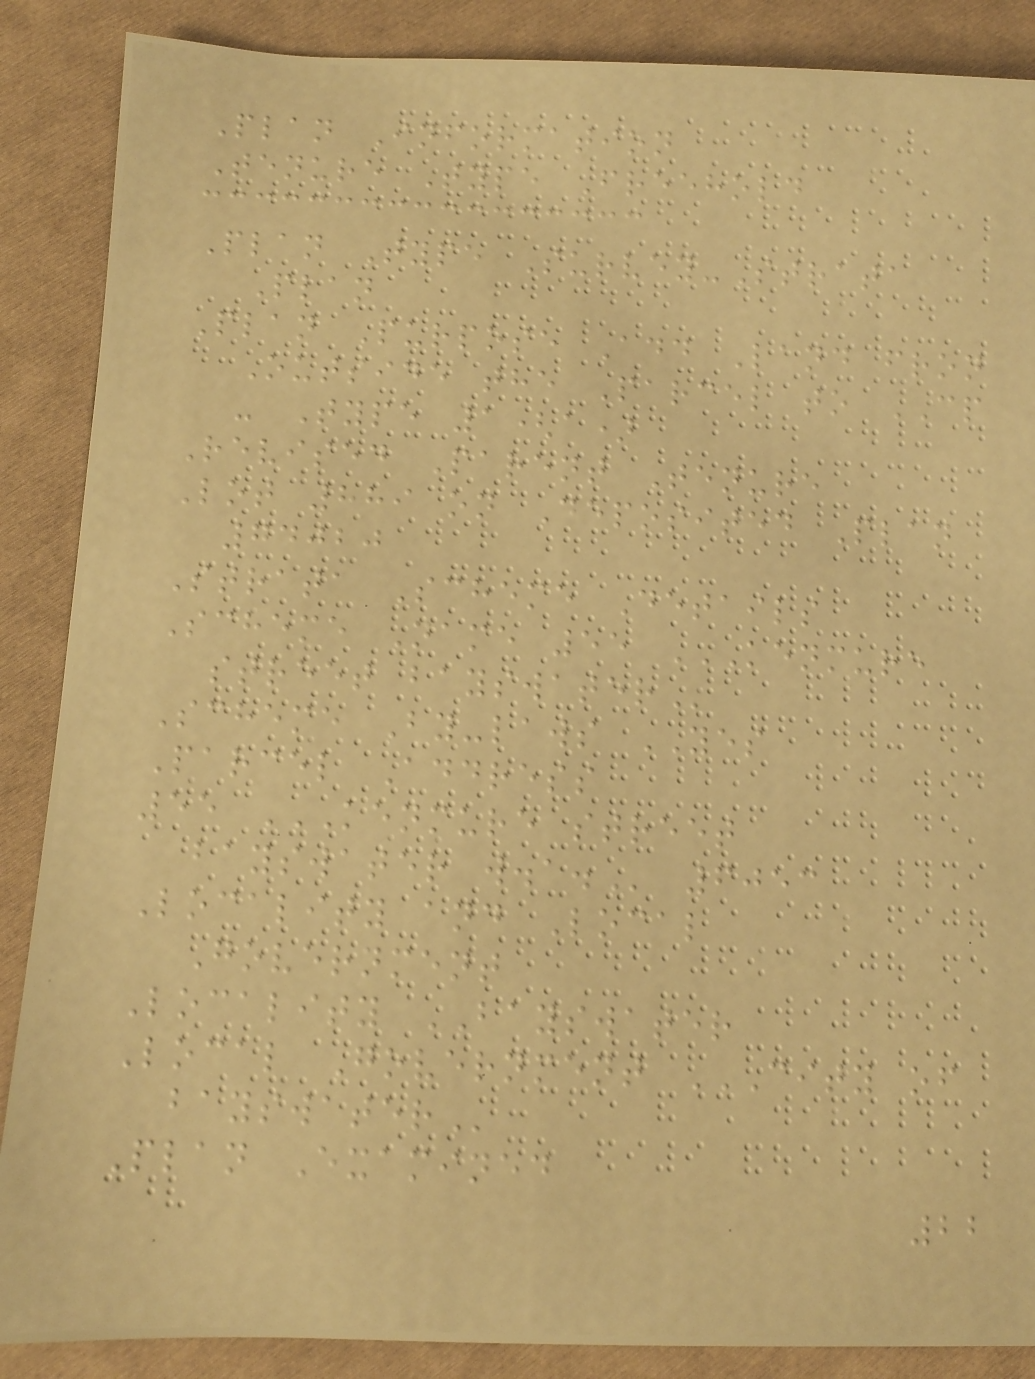Plan Information
Tenure Type Freehold
Plan Type Survey-Strata
Plan
Plan Purpose Add Land fron
Outside the Parcel to CP
- Type 1(a)
Revised Parent Tenure
Lot 889 on Deposited Plan
74020
Strata Scheme Details
Scheme Name 55 KENMURE
STREET BAYSWATER
Scheme By-laws YES
Parcel Address
55 KENMURE STREET
BAYSWATER W.A. 6053
Locality and Local
Government
Locality BAYSWATER
Local Government CITY OF
BAYSWATER
Plan Examined
22
